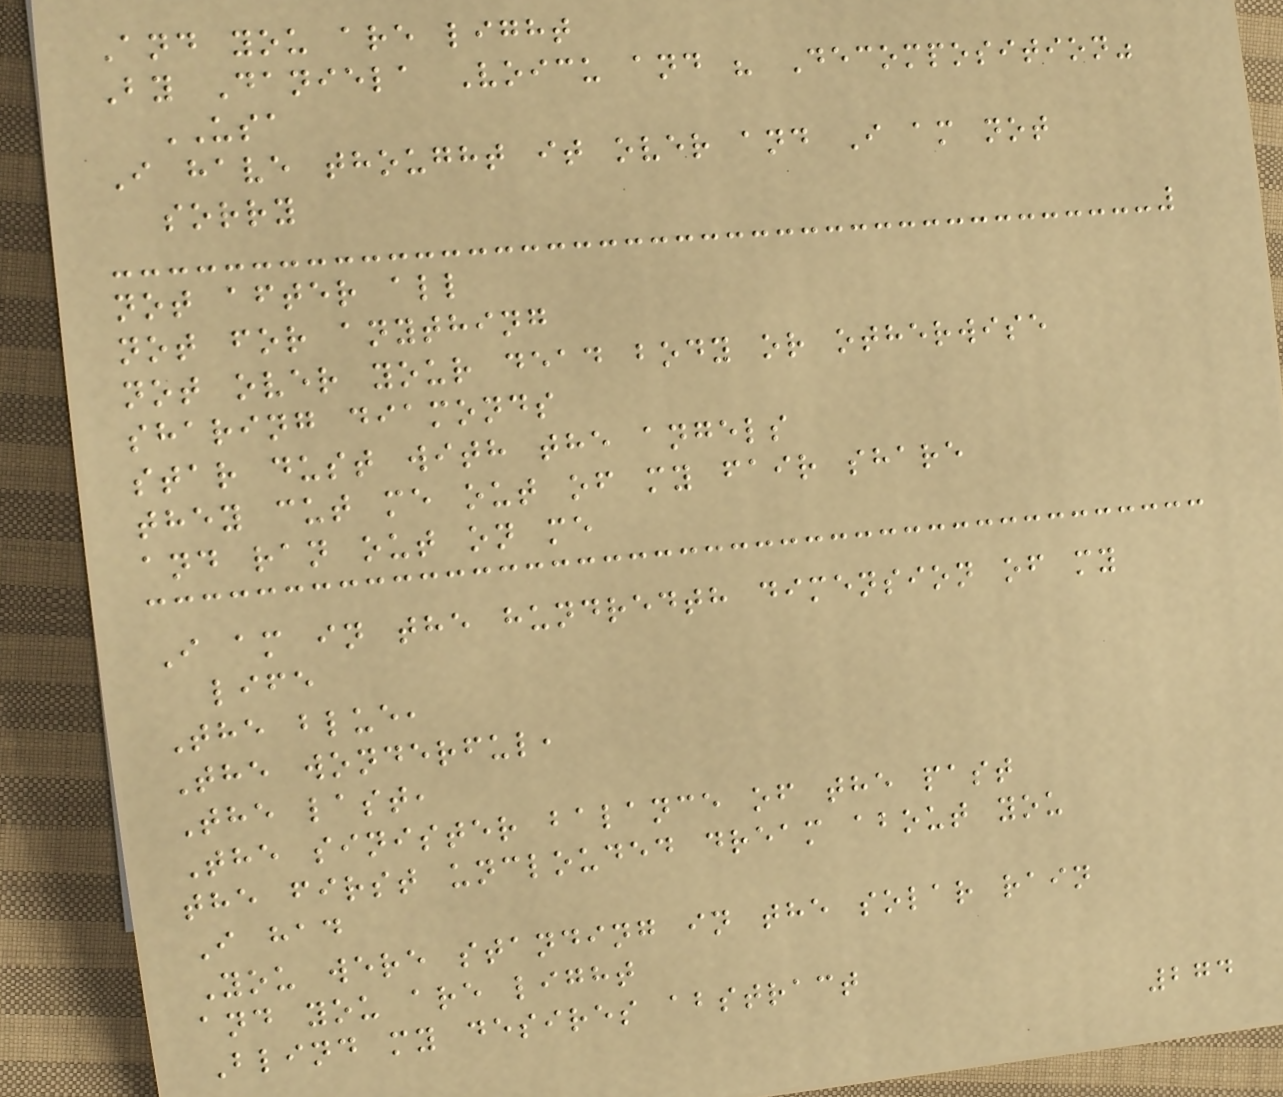And you are light
By Daniela Voicu and " Decomposition"
USA
I have thought it over and I am not
sorry
not after all
not for anything
not over your dead body or otherwise
sharing diamonds
star dust with the angels
they cut me out of my fair share
and ran out on me
I am in the hundredth dimension of my
life
The blue,
The wonderful,
The last,
The sinister balance of the past
the first unclouded dream about you
I had
You were standing in the solar rain
and you are light
Blind my desires abstract
274
